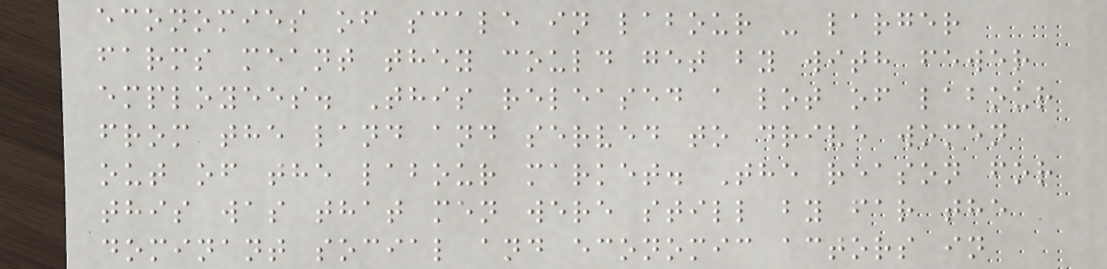economies of scale in labour - larger
farms meant they could get by with fewer
employees. This released a lot of labour
from the land and served to drive women
out of the labour market. The reason for
this was that men were still by far the
dominant social and economic actors in
